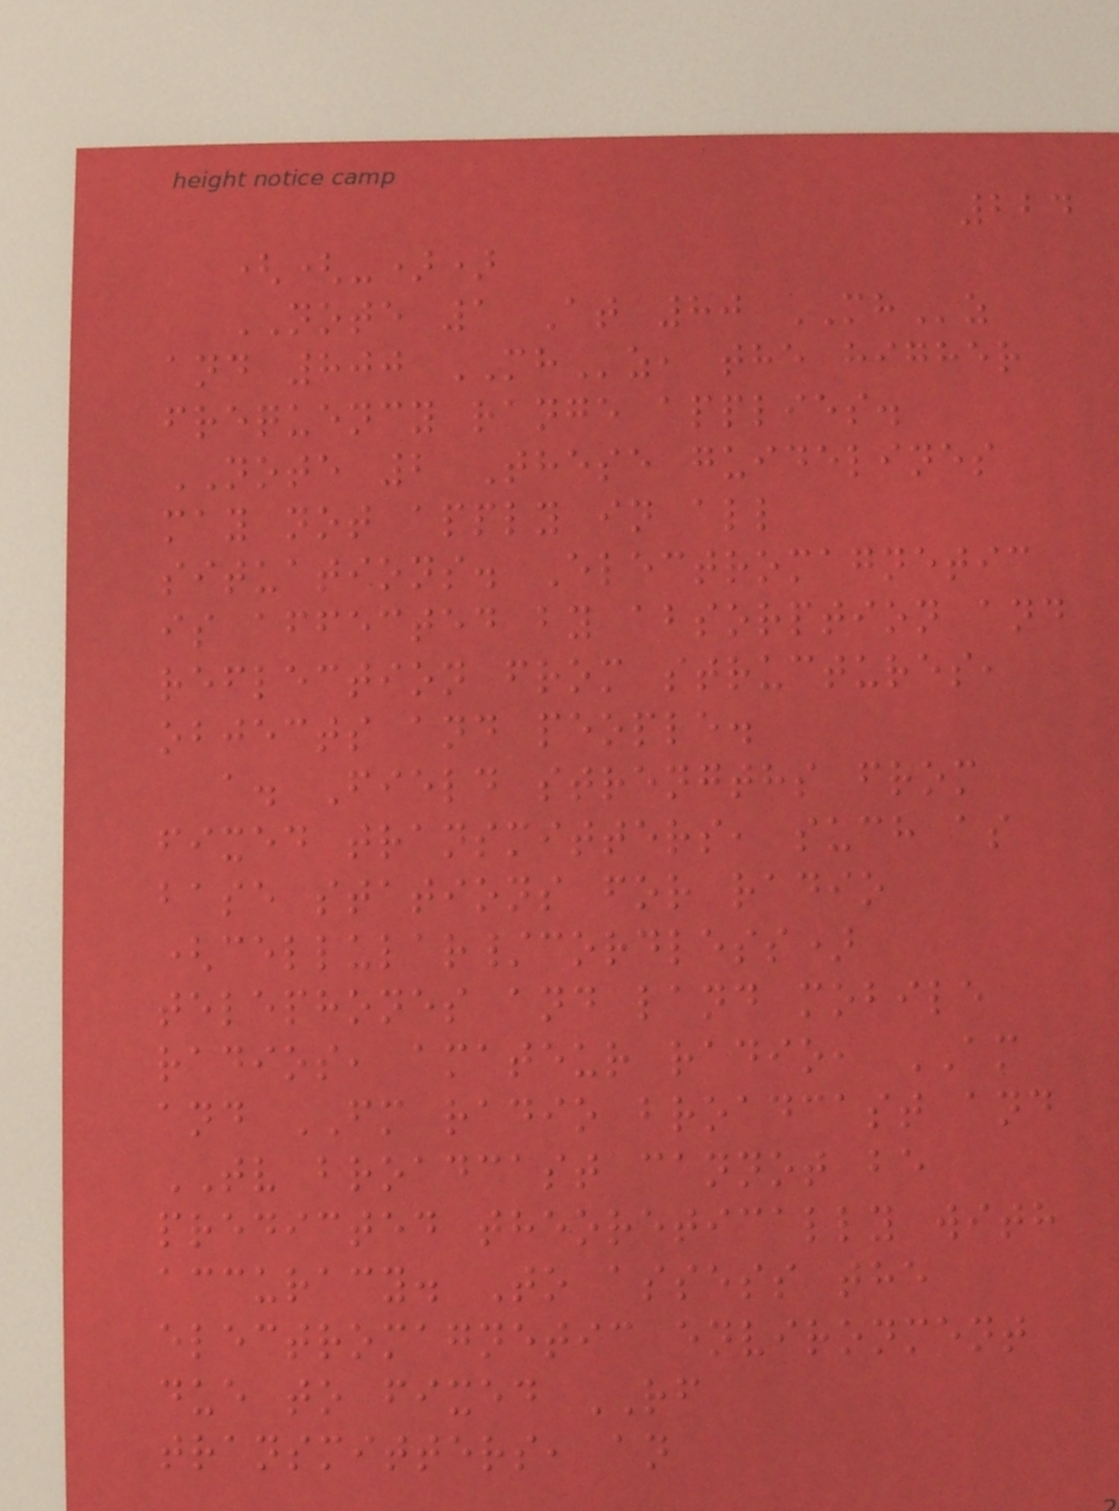224
((-))
NOTE 1 At 80 MHz
and 800 MHz, the higher
frequency range applies.
NOTE 2 These guidelines
may not apply in all
situations. Electromagnetic
is affected by absorption and
reflection from structures,
objects and people.
a. Field strengths from
fixed transmitters, such as
base stations for radio
(cellular/cordless)
telephones and land mobile
radios, amateur radio, AM
and FM radio broadcast and
TV broadcast cannot be
predicted theoretically with
accuracy. To assess the
electromagnetic environment
due to fixed RF
transmitters, an
